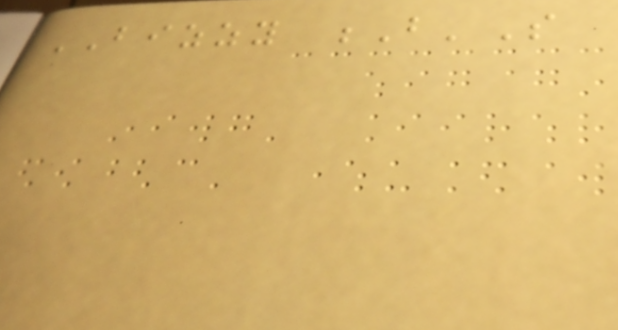BIZZY B'S
